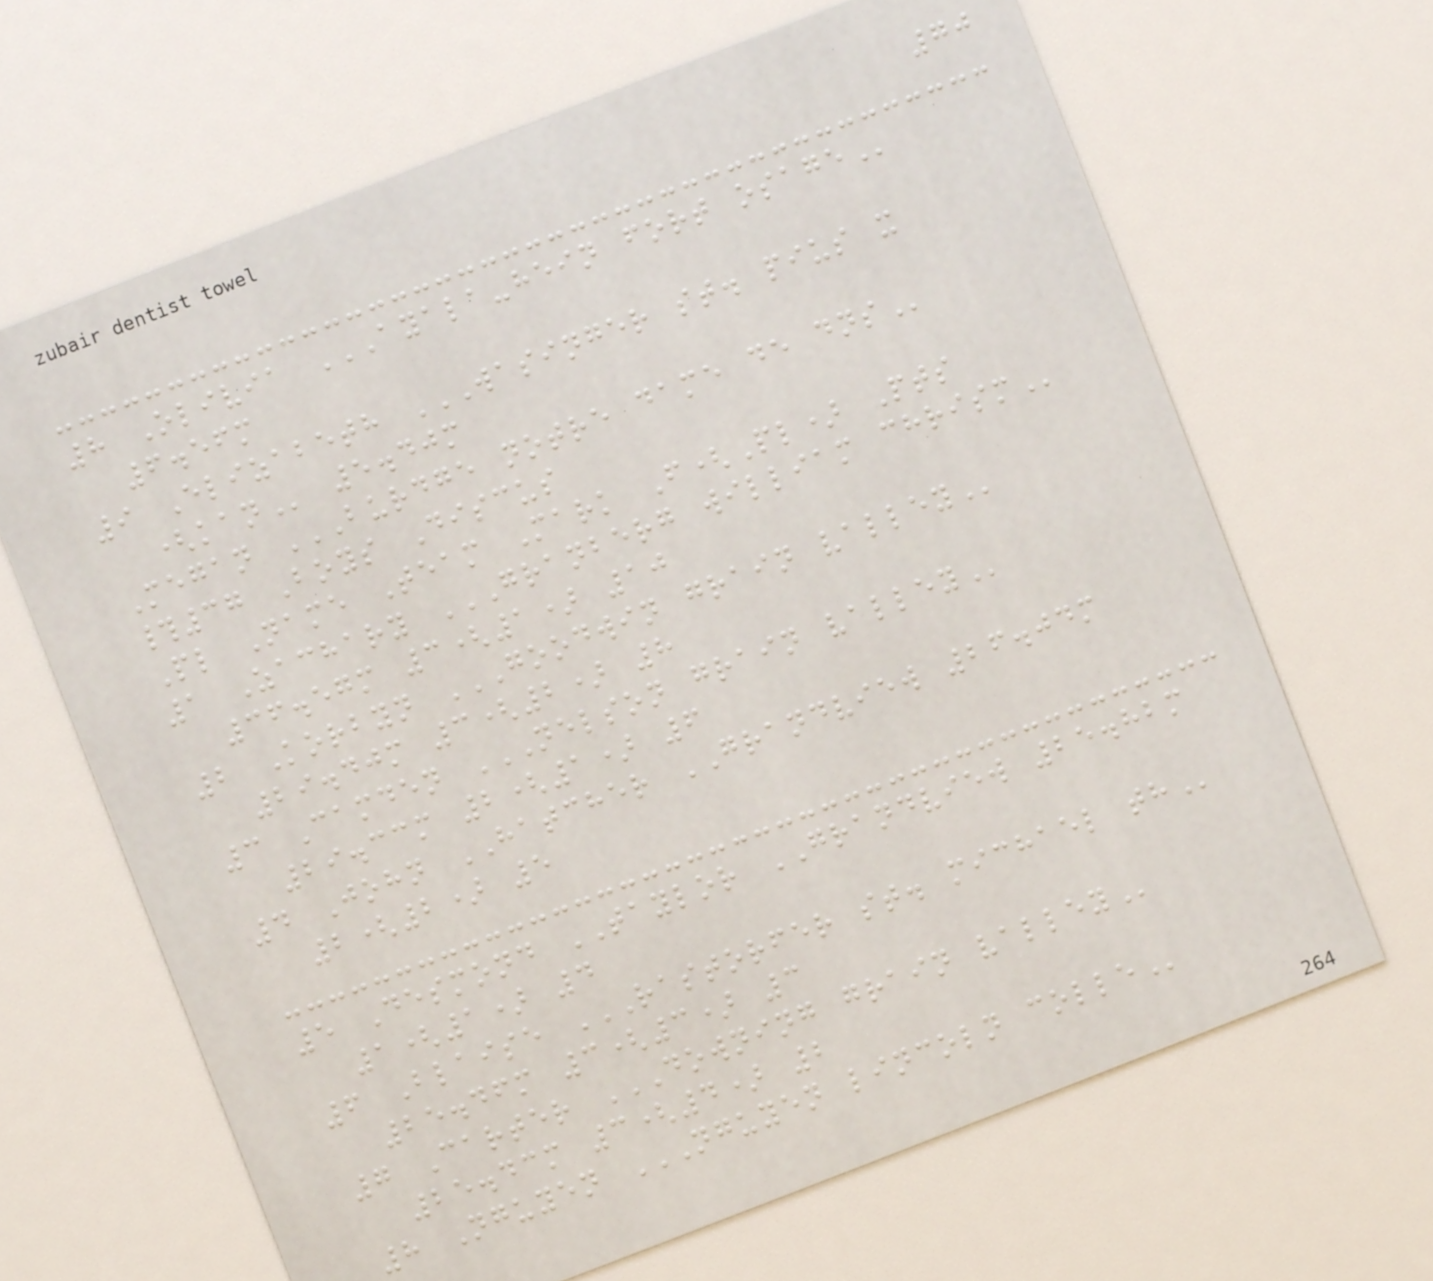70
8 Olivia AYALA-HEIN FORT OSAGE
6.56m
9 Elizabeth WASINGER ST. PIUS X
(KAN 5.40m
Megan BURDGE NOTRE DAME DE DNS
#37 Boys Discus
Pl Name Team Mark F(Pl) Pts
1 Zachary GRANBERG WILLIAM CHRISM
36.57m 3(1) 10
2 Korbyn GOODWIN GRAIN VALLEY
29.40m 3(2) 8
3 Camden NELSON GRAIN VALLEY
29.33m 2(1) 6
4 John HATCHER GRANDVIEW 26.04m
2(2) 5
5 Desmond TAYLOR GRANDVIEW 25.82m
1(1) 4
6 Blaise RASTORFER ST. MICHAEL TH
25.46m 3(3) 3
7 Carter DOWNING GRAIN VALLEY
25.43m 3(4) 2
8 Nguyen NGUYEN LINCOLN COLLE
